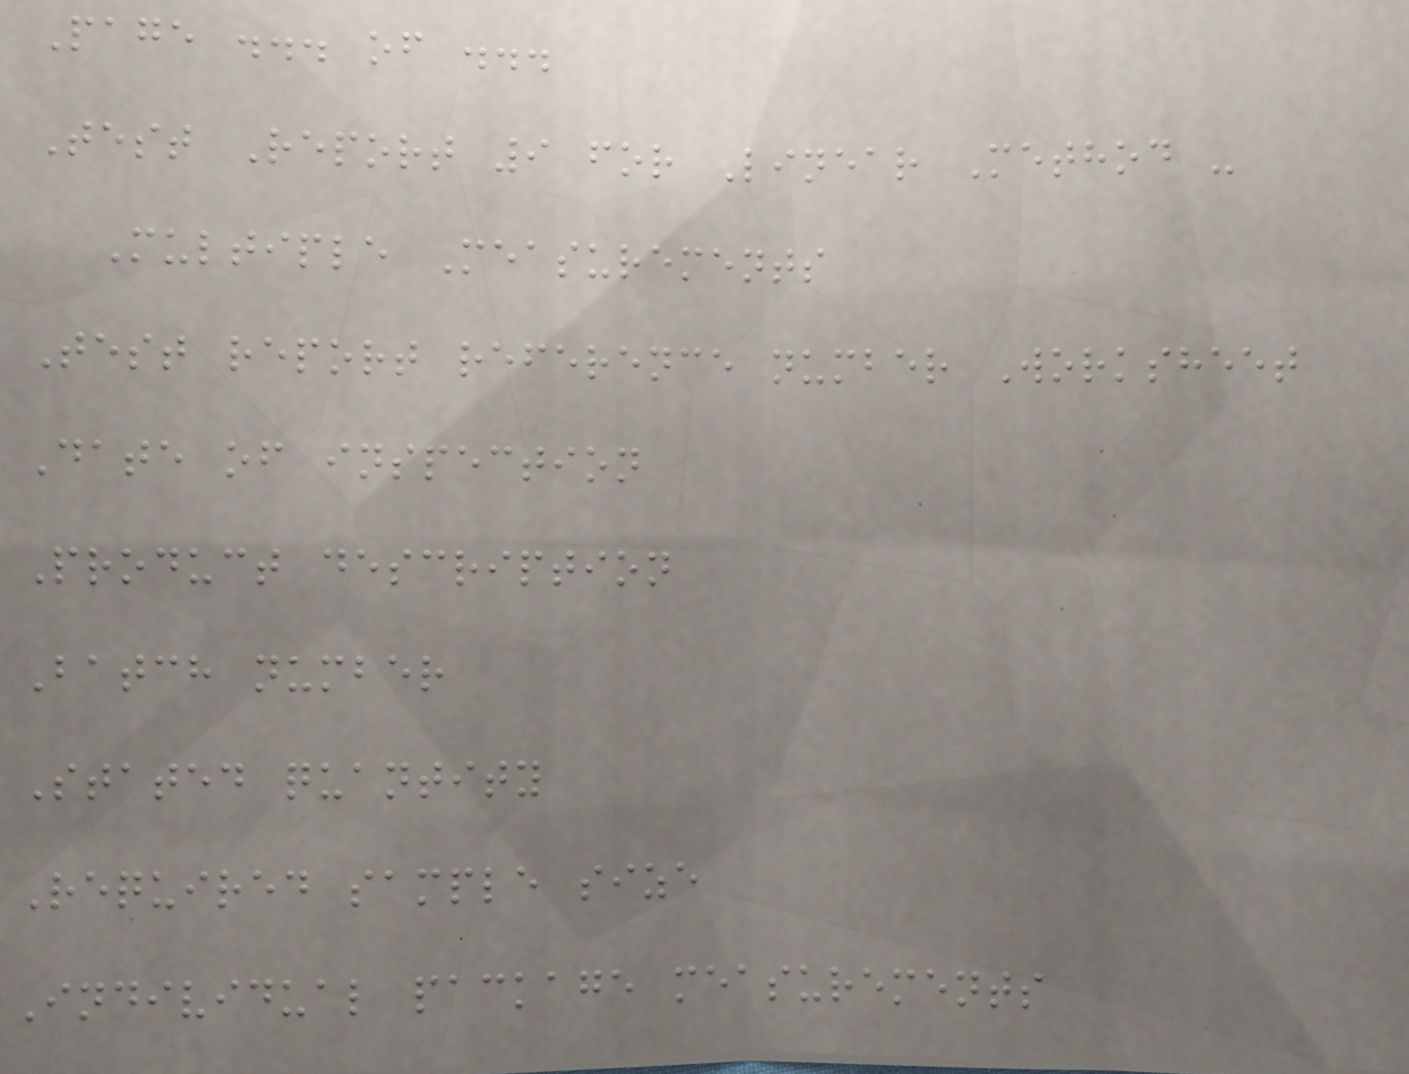Page ... of ...
Test Report 9 for Linear Method -
Multiple Measurements
Test report reference number Worksheet
Date of inspection
Product description
Batch number
Stated quantity
Required sample size
Individual package measurements
